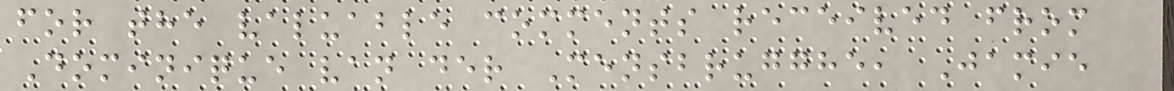for the valuable comments received from
Dominique van der Mensbrugghe, Jamie
